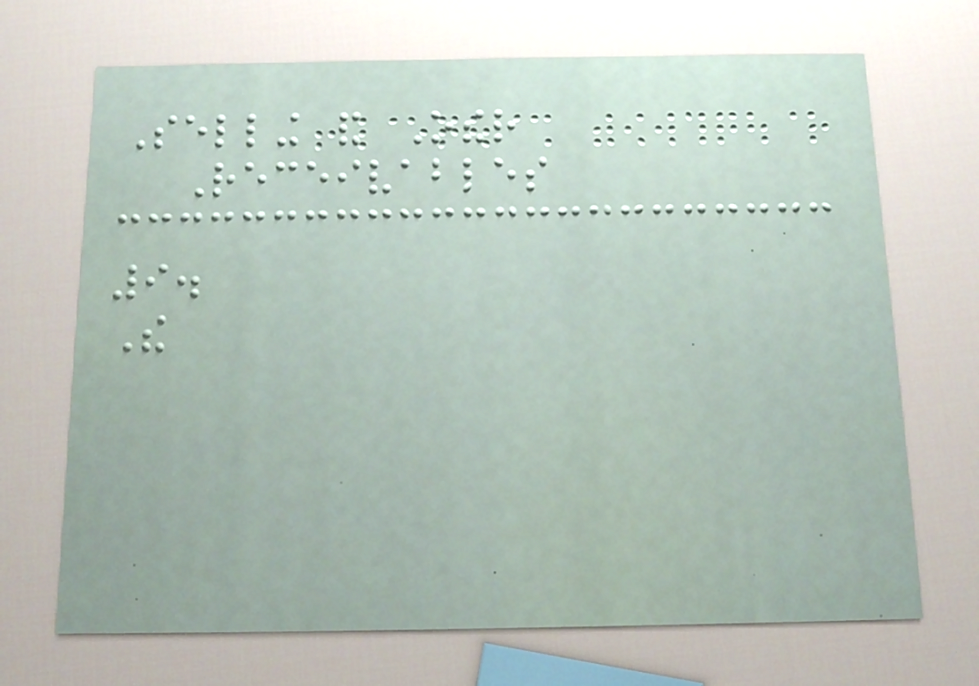Selling and Other
Receivables
9.
The
